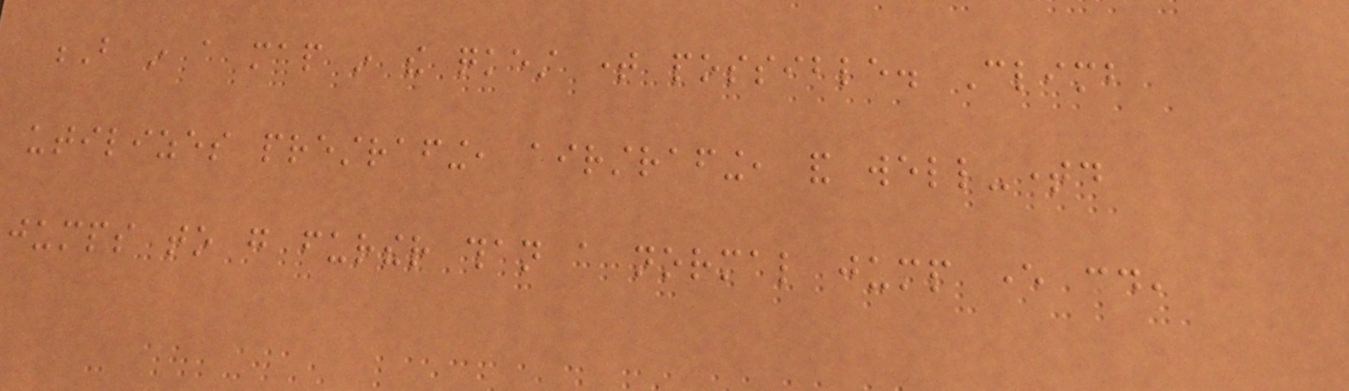B in a map in the quickest time possible. Climb
utilizes prestrafing, airstrafing, and well-timed
jumps to go further than a normal jump ever could,
